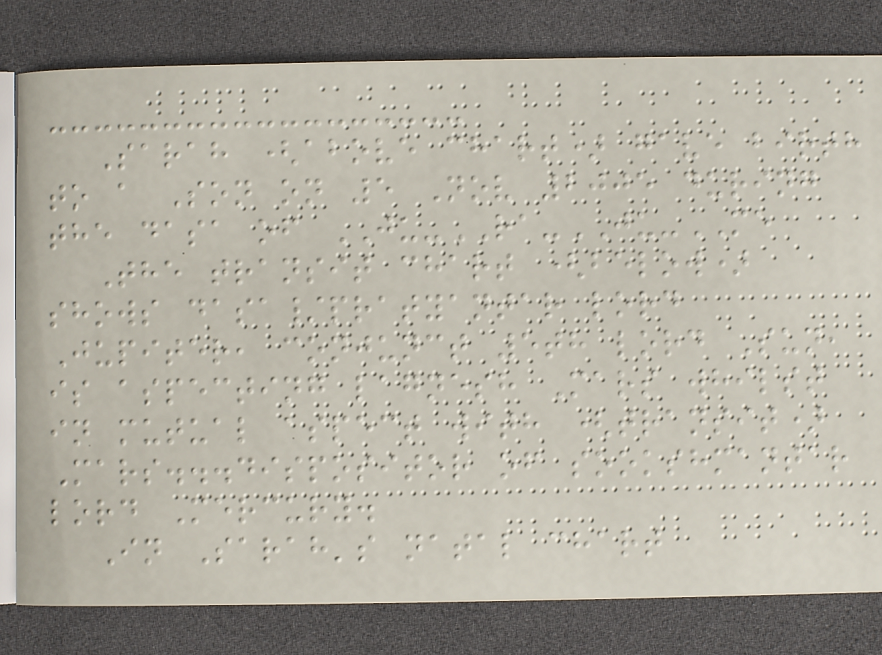Sarah (above chart) gave birth
to a Son on 5 Nov 2005 during
the dasa of JU-RA-JU-ME
The transit chart (below)
shows dasa/pratyantar lord
Jupiter, conjunct 5th lord Sun,
is aspecting lagnesh Mars whilst
in mutual aspect with (transit)
Mars...dispositor of sookshmantar
lord Mercury.
In Sarah's natal chart
